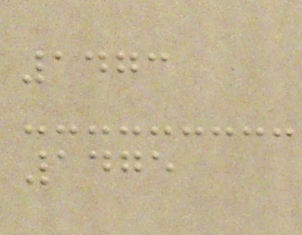1473
1475
